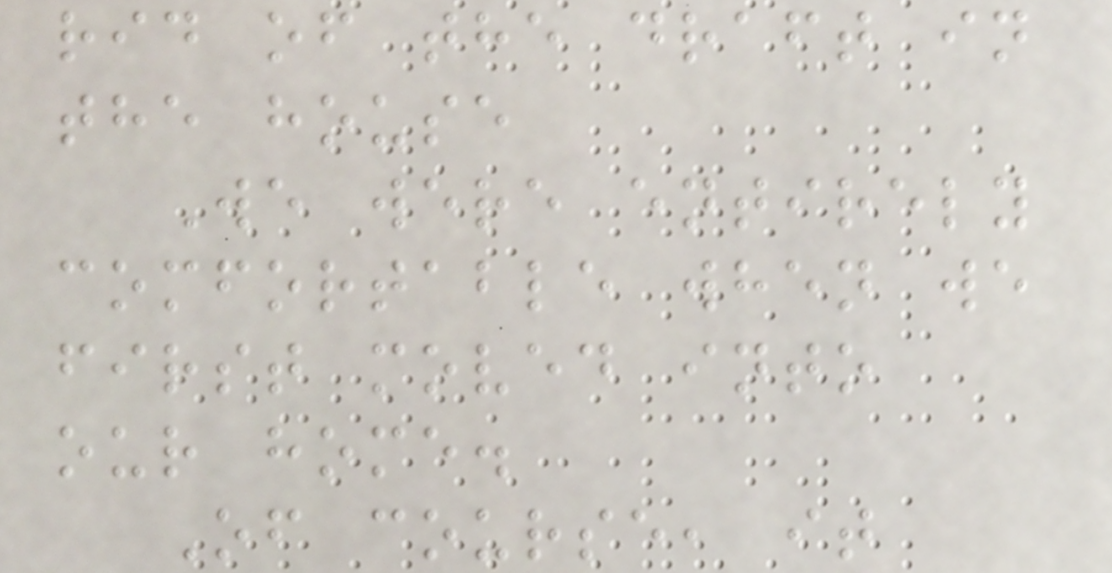rid of the draft in
the house
We were entirely
comfortable when we
first moved into
our home.
Of course, it
